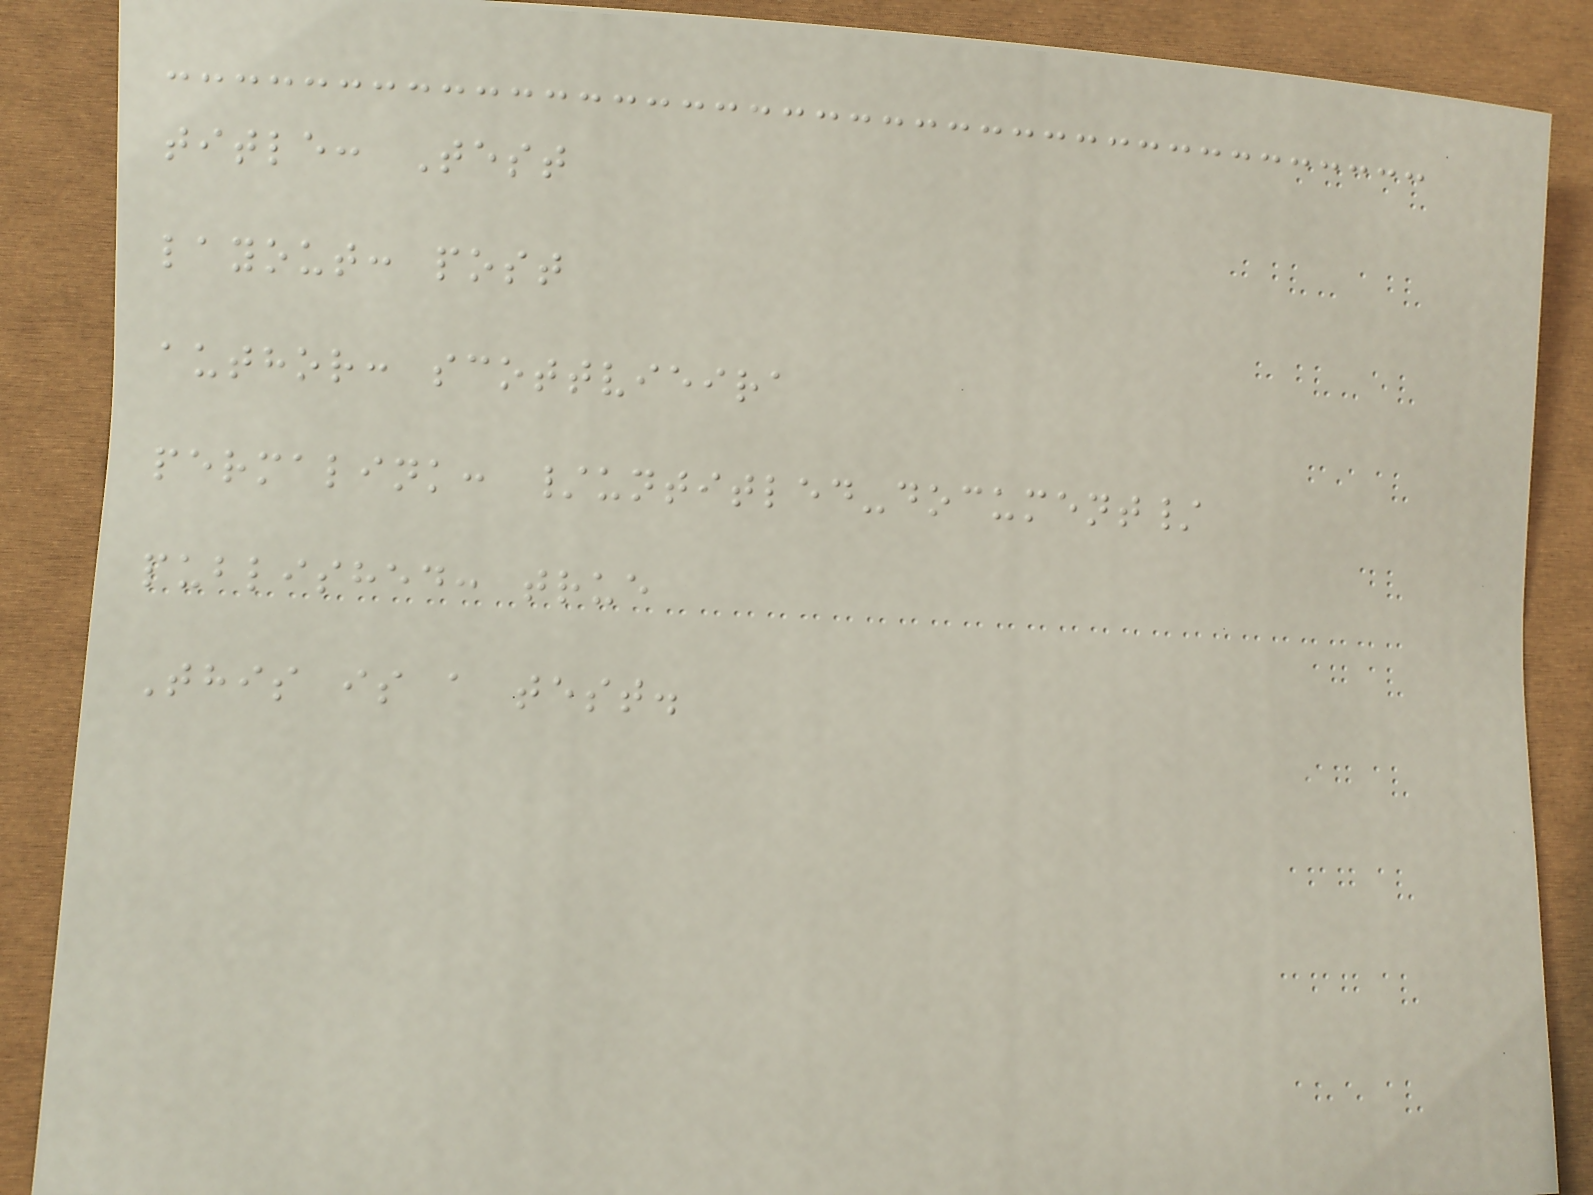title: Test
layout: post
author: scottvieira
permalink: /untitled-document/
published: true
This is a test.
